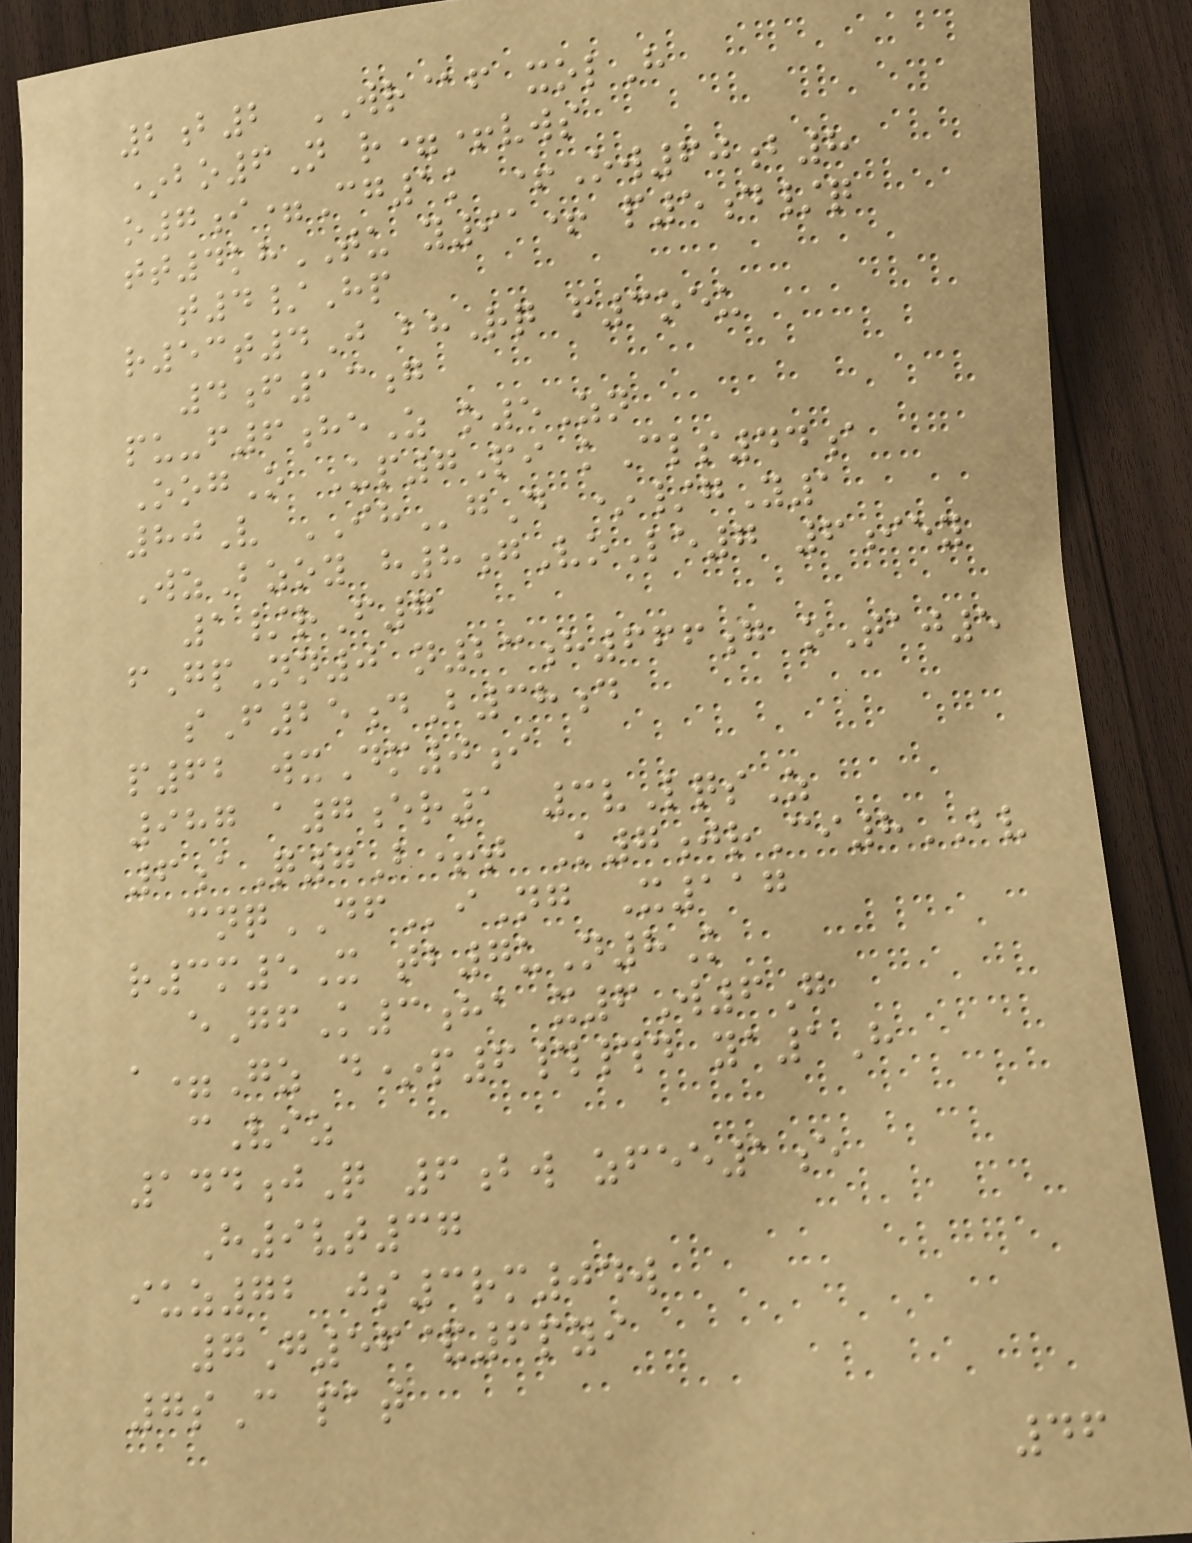2b2 WR@f xolH
*bo6N r=+vws
o7i=Cg1k +Ow60b8
tt4khTU y91+ p5d/q
t4/Hp
r53t4J bhRq f3oeu
4f13g
pu-f6heZ o5Zn
OogO Up7Pi kCls44a
80V IHgD */gY1
WzBzoy h8gVoLe7 6iey
1/rF7
fGpNn0 n23h666g oTaj5
sF25dB38d
p62 wxDm0i
987 a7er1 3vLqsZ
6aQ7B+t K7jrCi8BV
cnqDFiNg X117
r3m5X tb7uN8K
eGfK3ha x6W6G
a=Gz d*p6##d ya1H
cViz
144jQ 6bw zfee1e
H9vt37
iuz72 js3rm04w
7G56&6pyi
7sC pat
46
